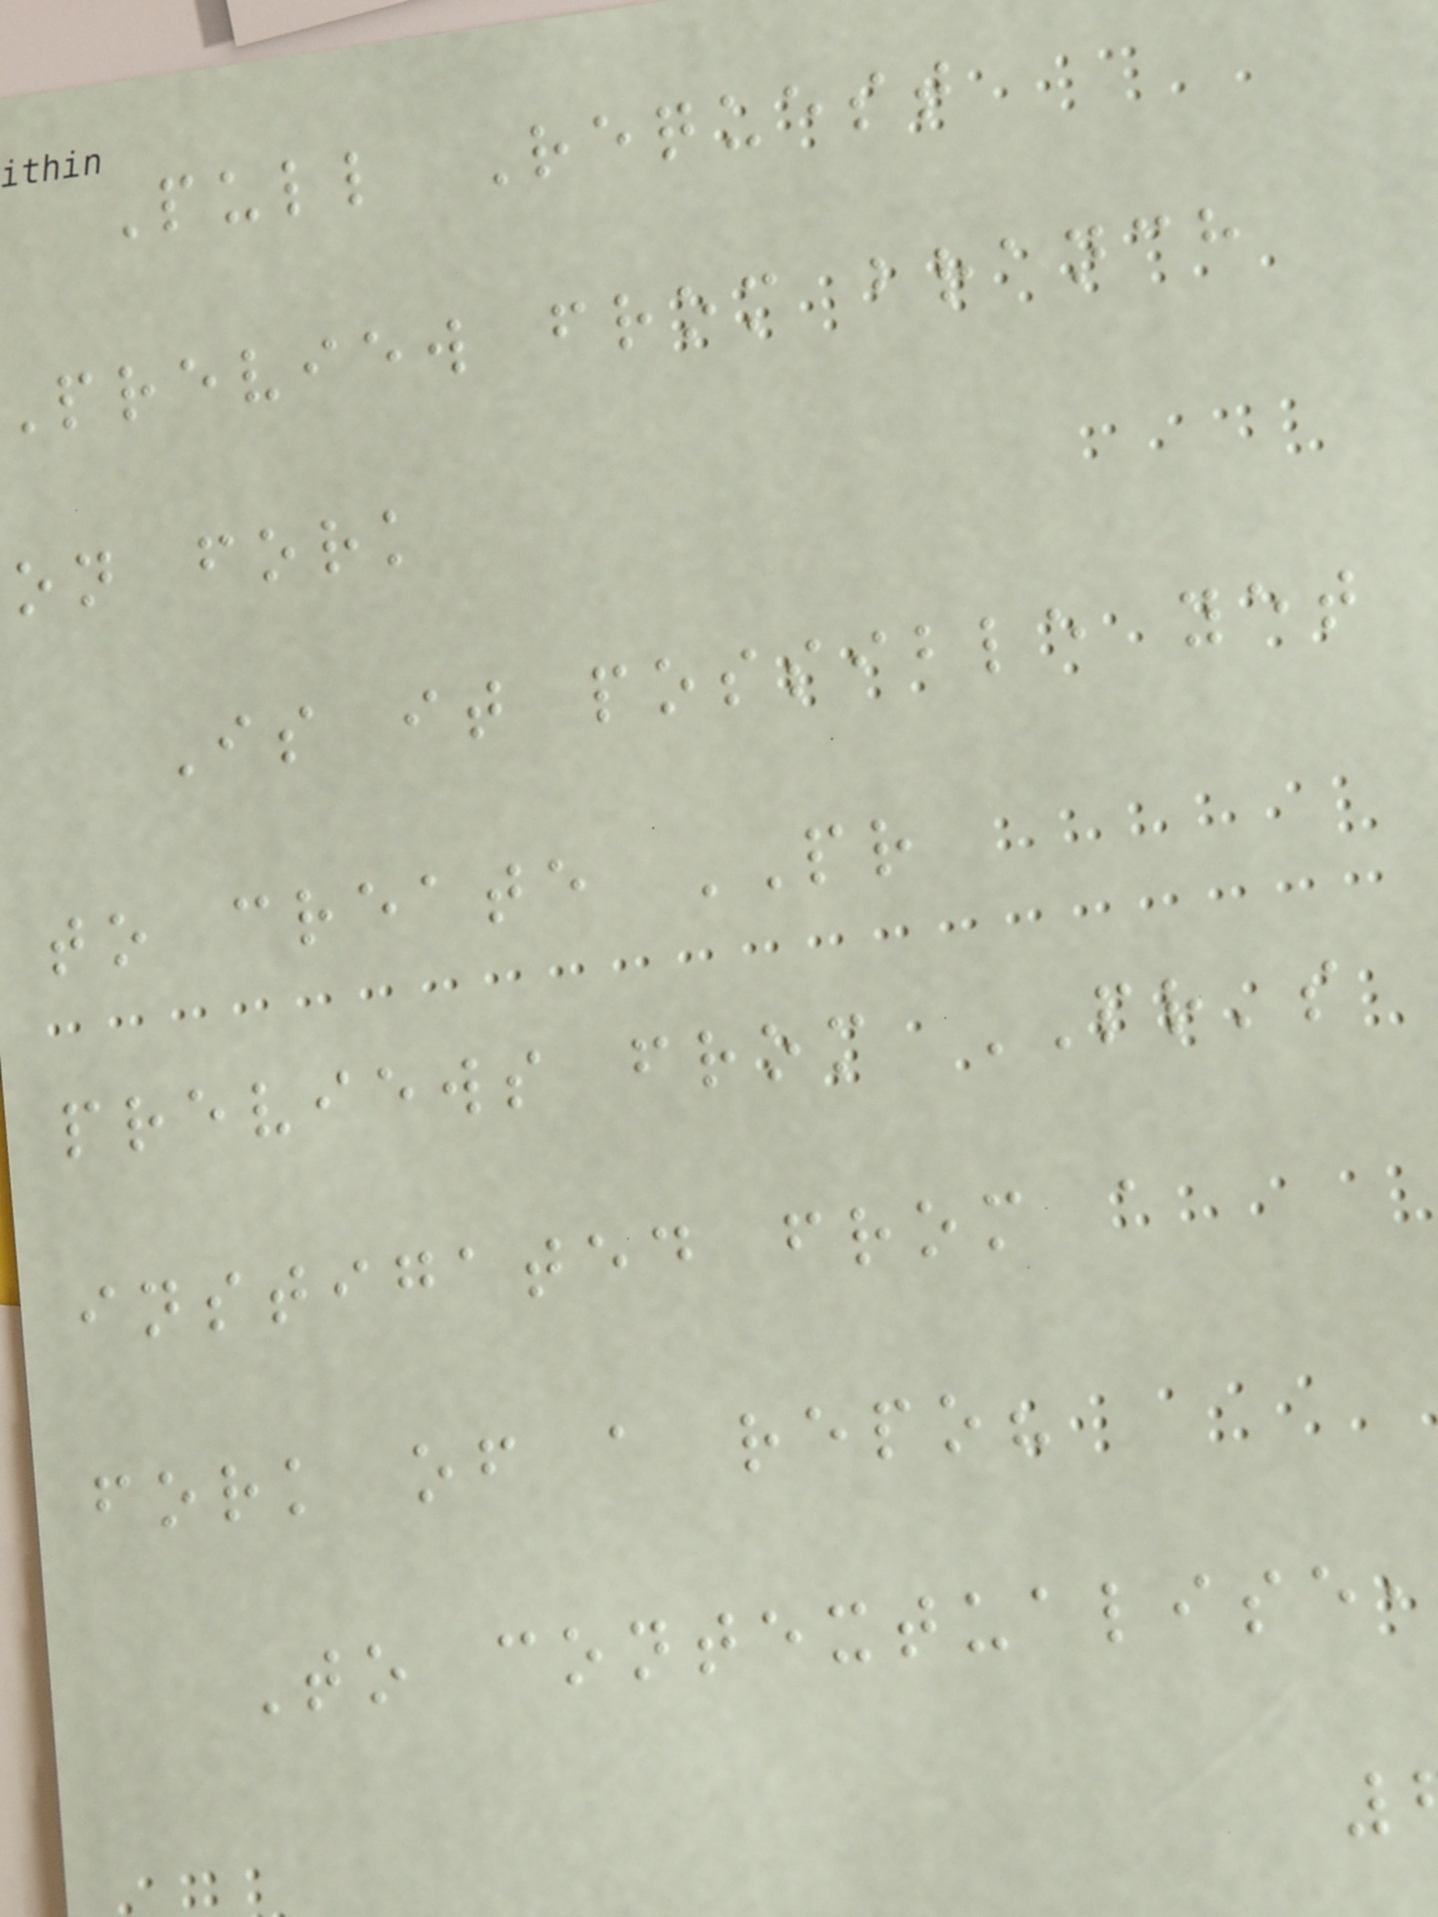Pull Request
preview from branch
on fork
Is it possible yet
to create PR
previews from PR's
instigated from a
fork of a repo?
To contextualise,
